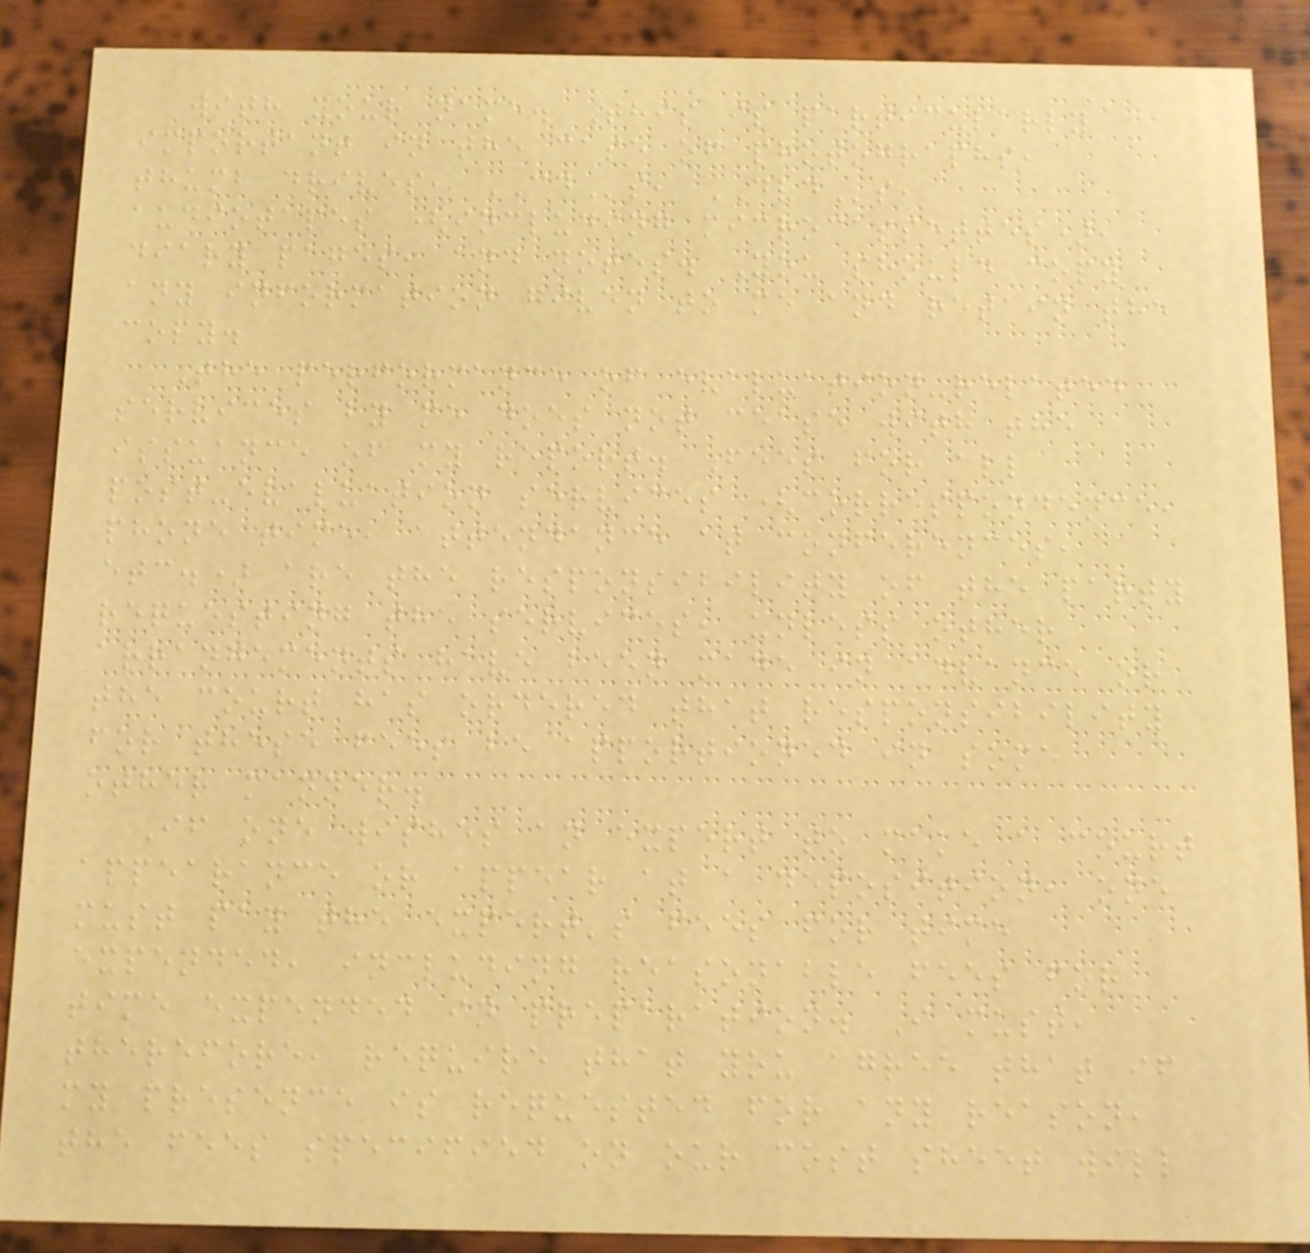with your name. This is particularly
important in the case of photographs,
thumb drives, CDs, DVDs,
audiotapes (including microcassettes),
diary pages, and notes. You should copy
any information given to me and retain the
copy.
The performance of evaluation-related
services by me does not cease with the
issuance of my report. Fees for all
post-evaluation services (correspondence,
phone time, attendance at conferences,
etc.) are the responsibility of the party
requesting the services, unless other
arrangements have been made in advance or
the court has ordered that responsibility
for these fees be apportioned in some
other manner.
If one wishes an expert to make a court
appearance or appear at a deposition, one
must pay the expert's fees for time
expended, including reasonable fees for
time expended in preparation. I must,
therefore, require that you agree that if
my presence is requested for any reason,
the fees specified on our cost sheet will
